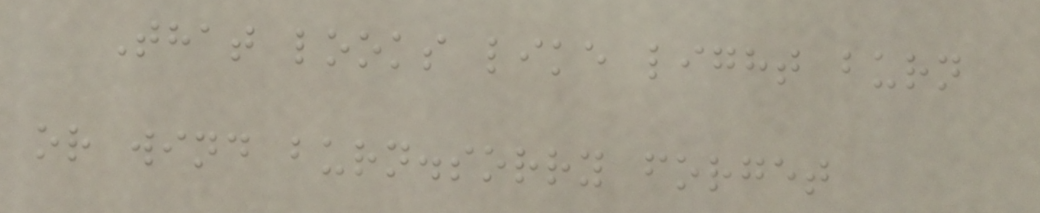That looks like light burn
or wind burn.sorry forget
